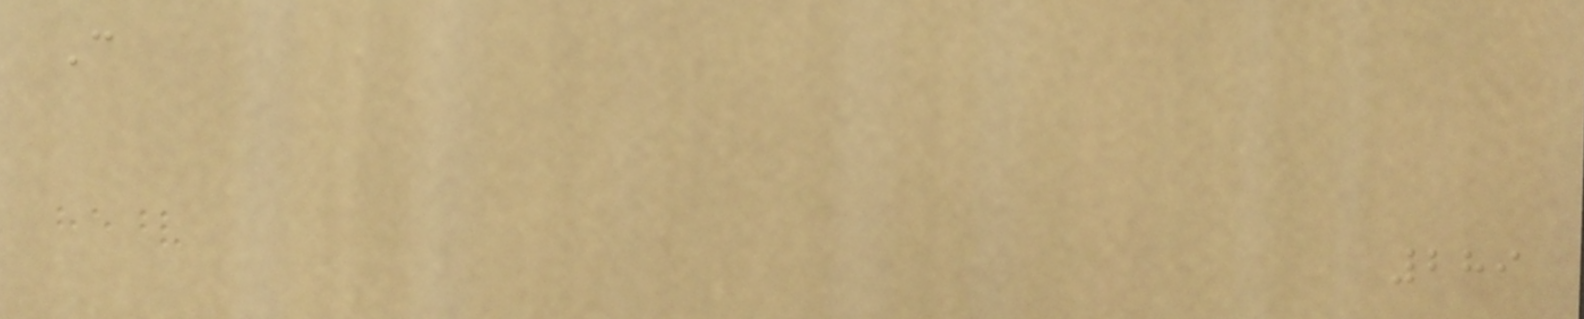C
289
